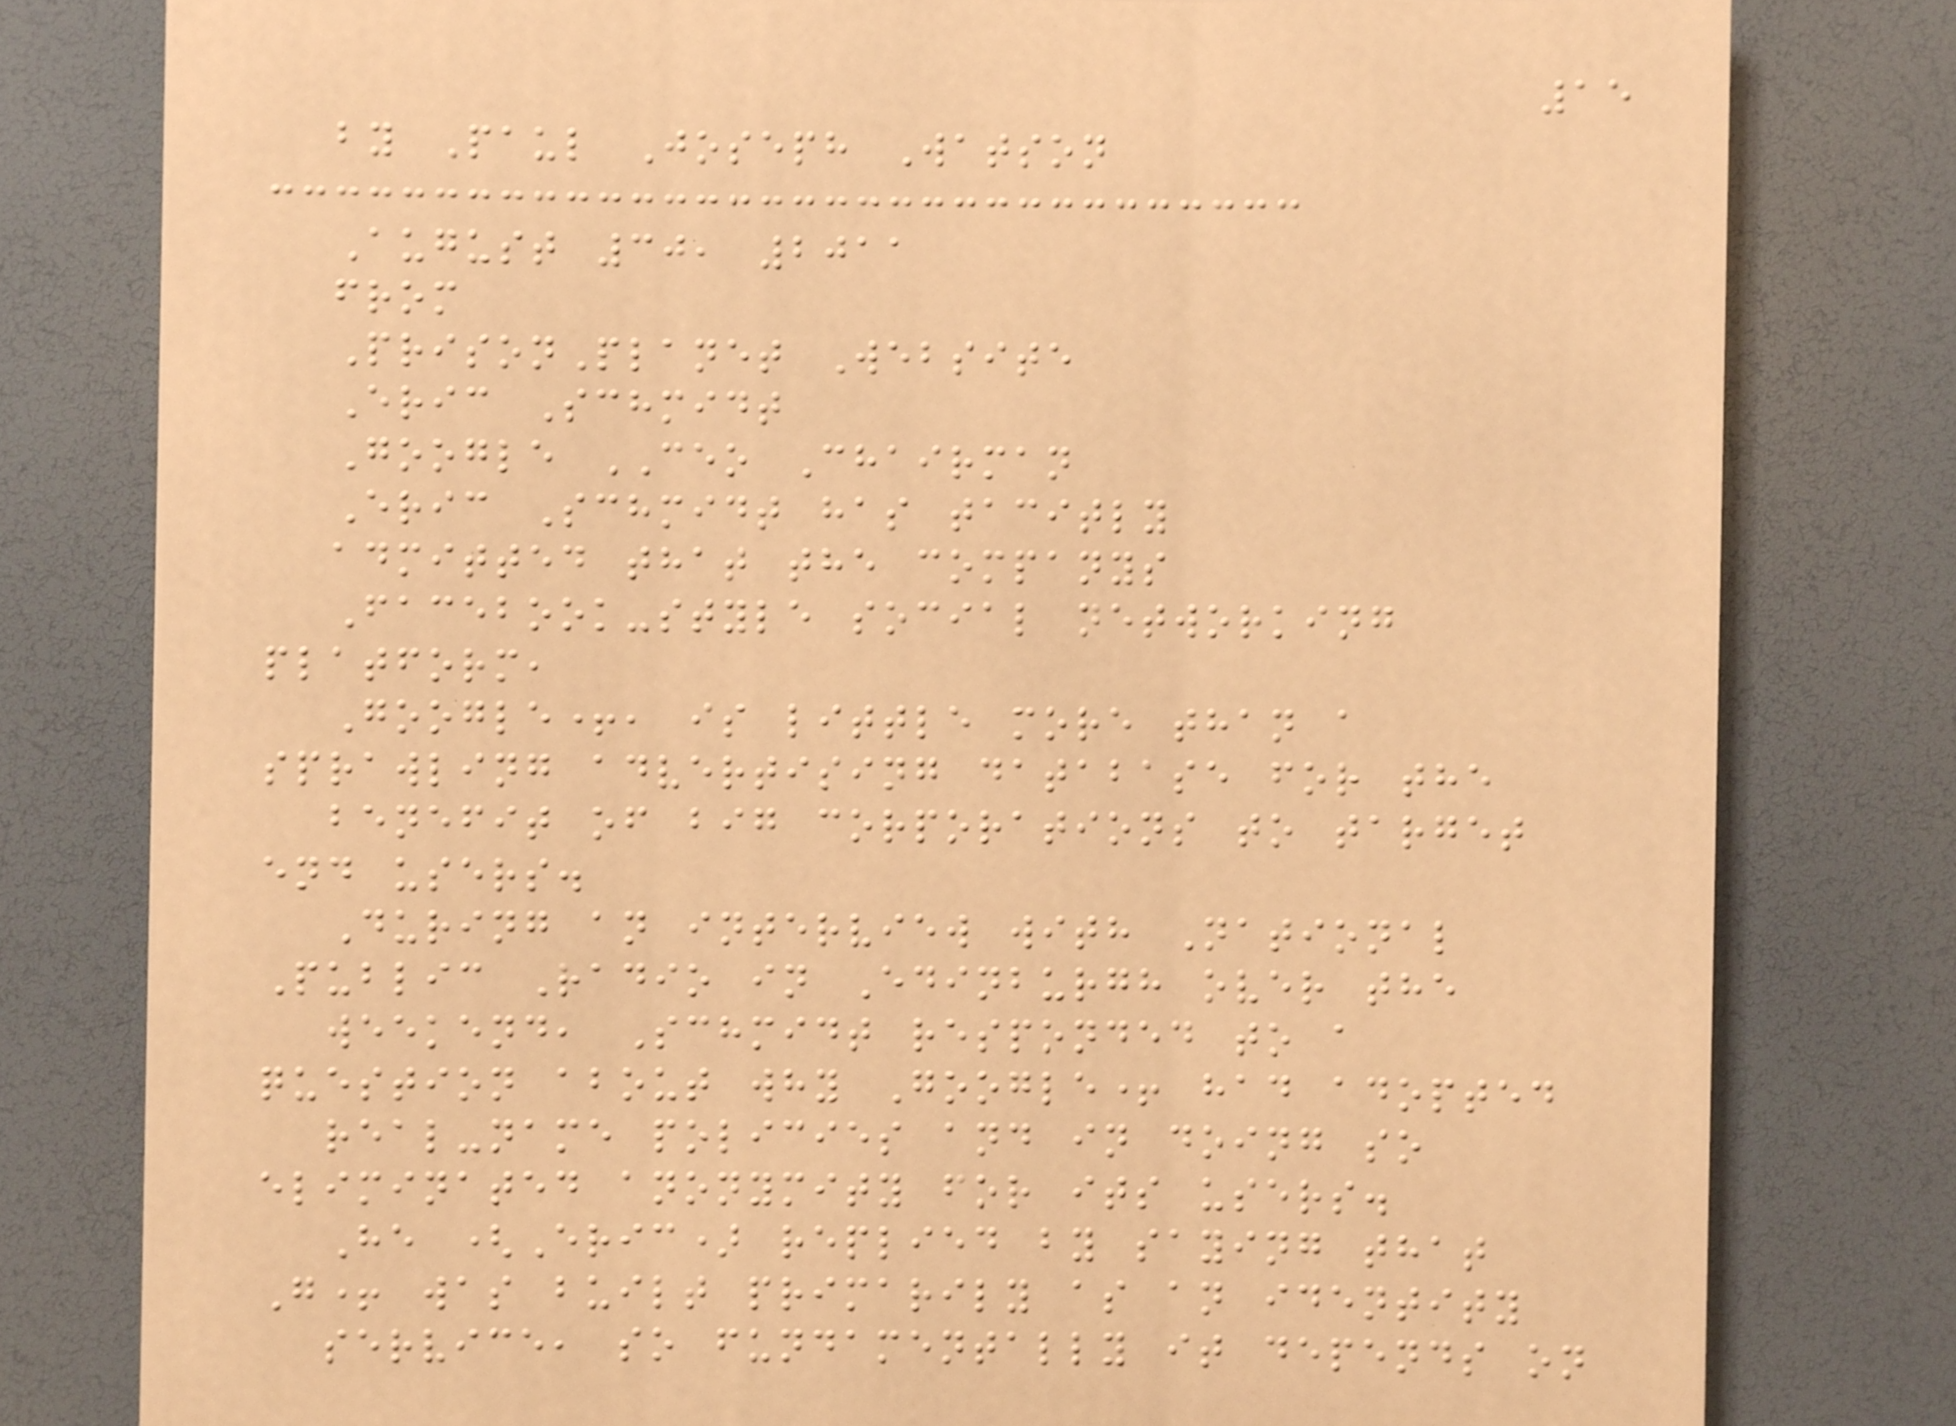15
by Paul Joseph Watson
August 30, 2011
from
PrisonPlanet Website
Eric Schmidt
Google CEO Chairman
Eric Schmidt has tacitly
admitted that the companys
Facebook-style social networking
platform,
Google+, is little more than a
sprawling advertising database for the
benefit of big corporations to target
end users.
During an interview with National
Public Radio in Edinburgh over the
weekend, Schmidt responded to a
question about why Google+ had adopted
real-name policies and in doing so
eliminated anonymity for its users.
He (Eric) replied by saying that
G+ was built primarily as an identity
service, so fundamentally it depends on
